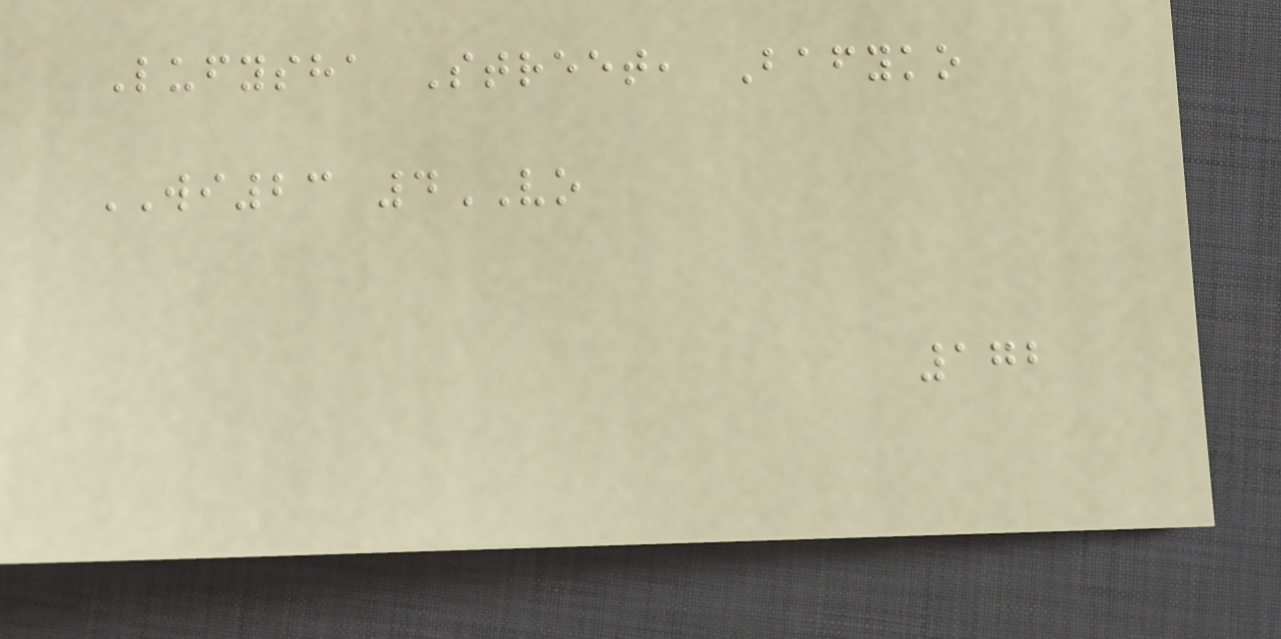Lufysha Street, Bafyko
WI23 4VO
172
